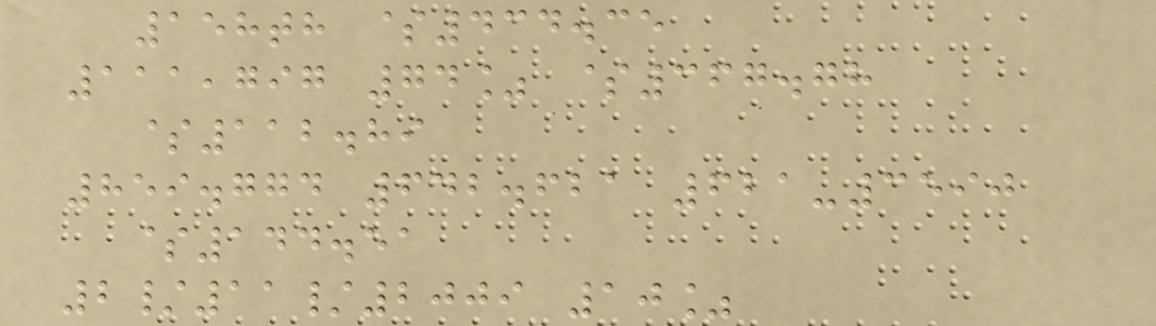158th $434.35
111,797 74% $367.78
$112.89
859.774 642.621 621-3590
$144.51
2/11/2009 10%
